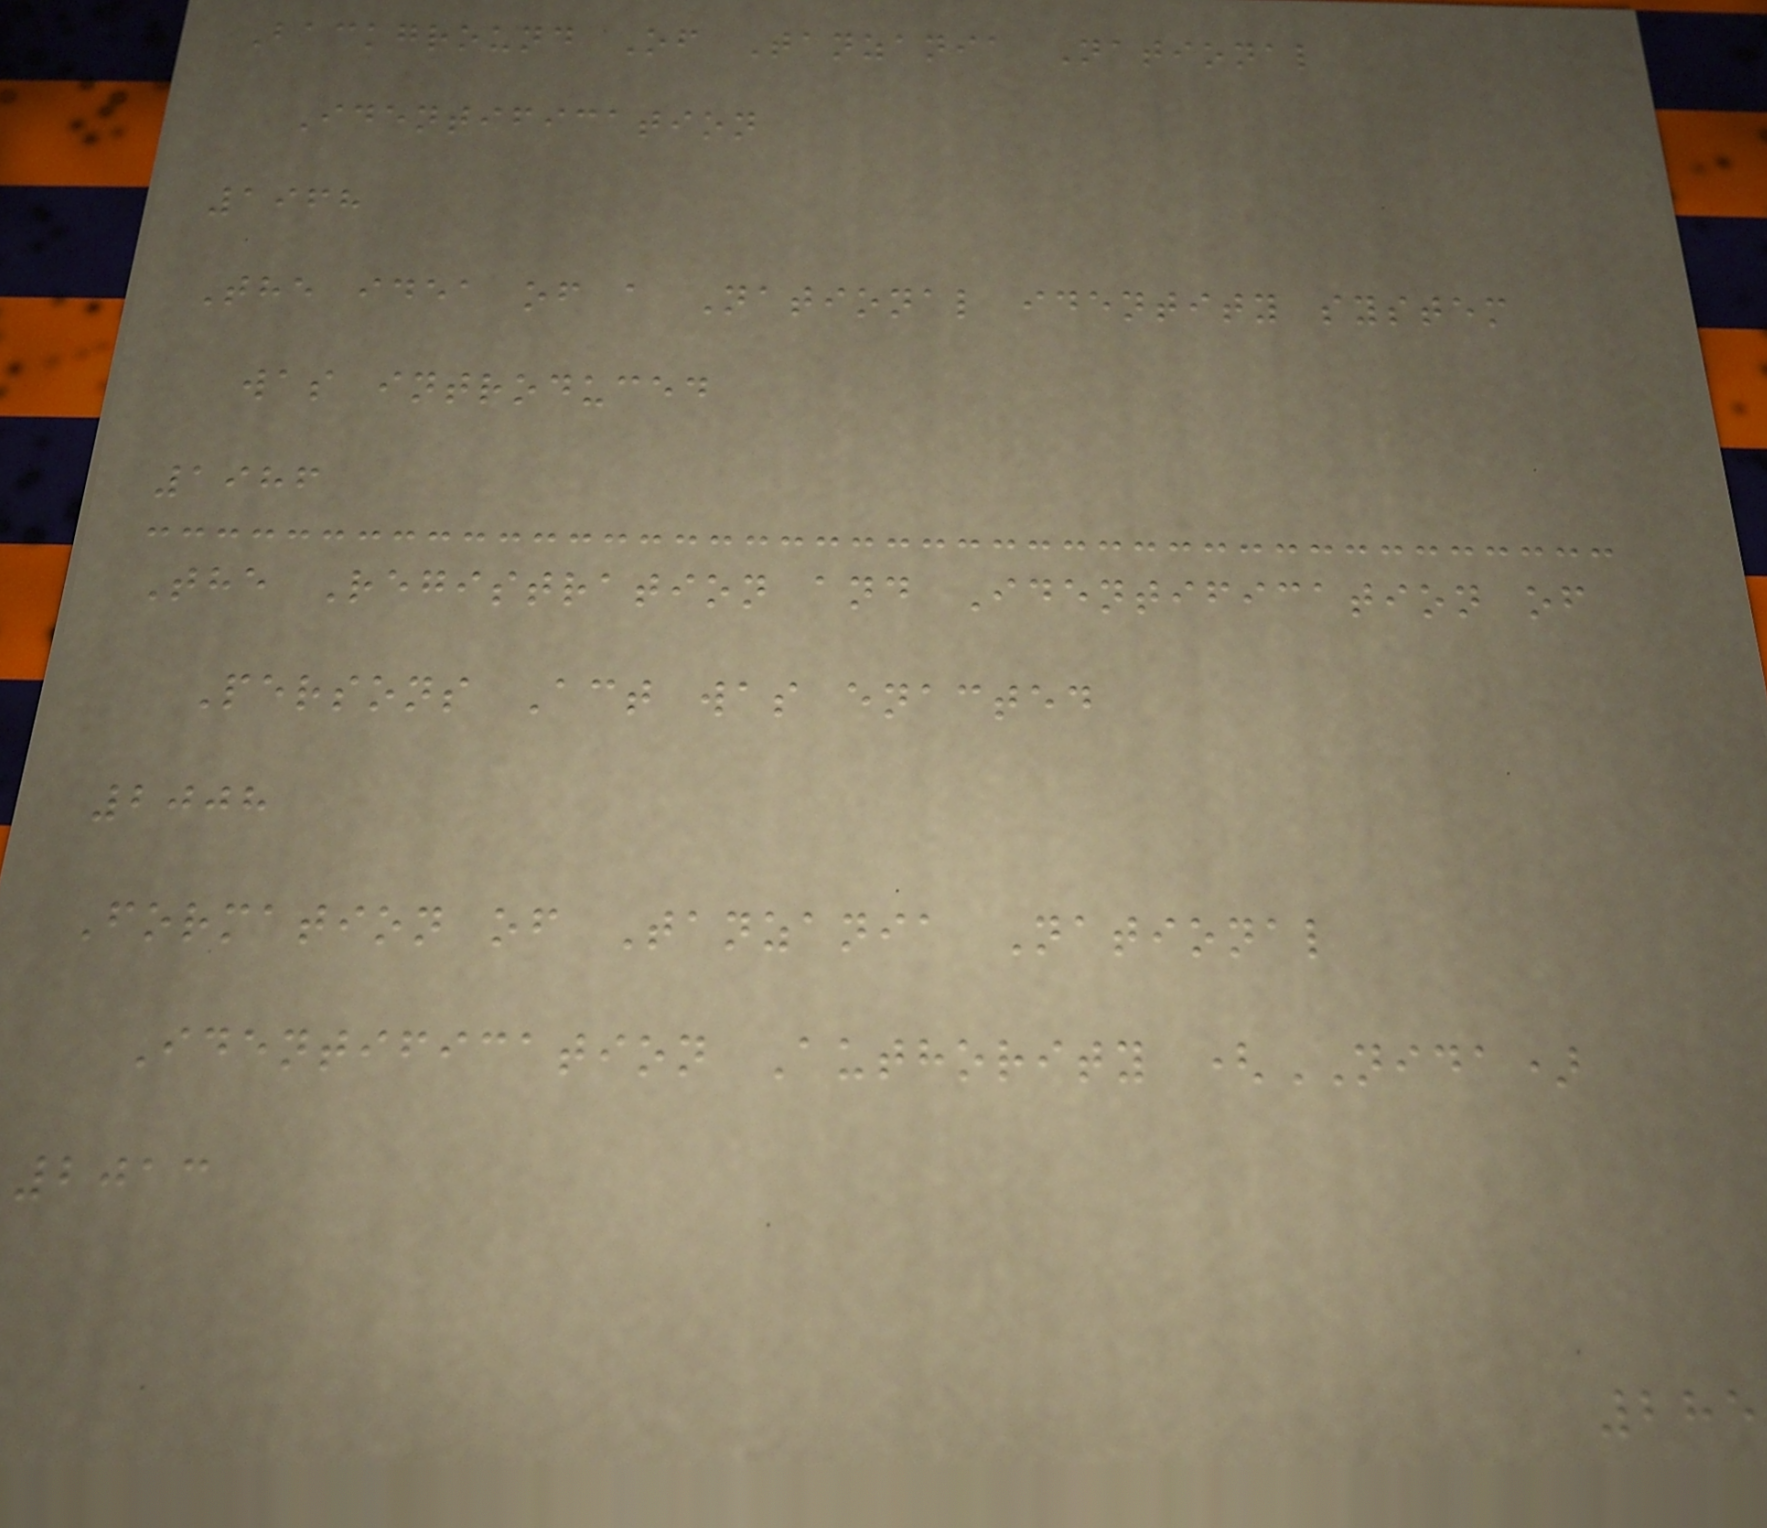Background Of Tanzania National
Identification
1968
The idea of a National identity system
was introduced
1986
The Registration and Identification of
Persons Act was enacted
2008
Formation of Tanzania National
Identification Authority (NIDA)
2013
285
